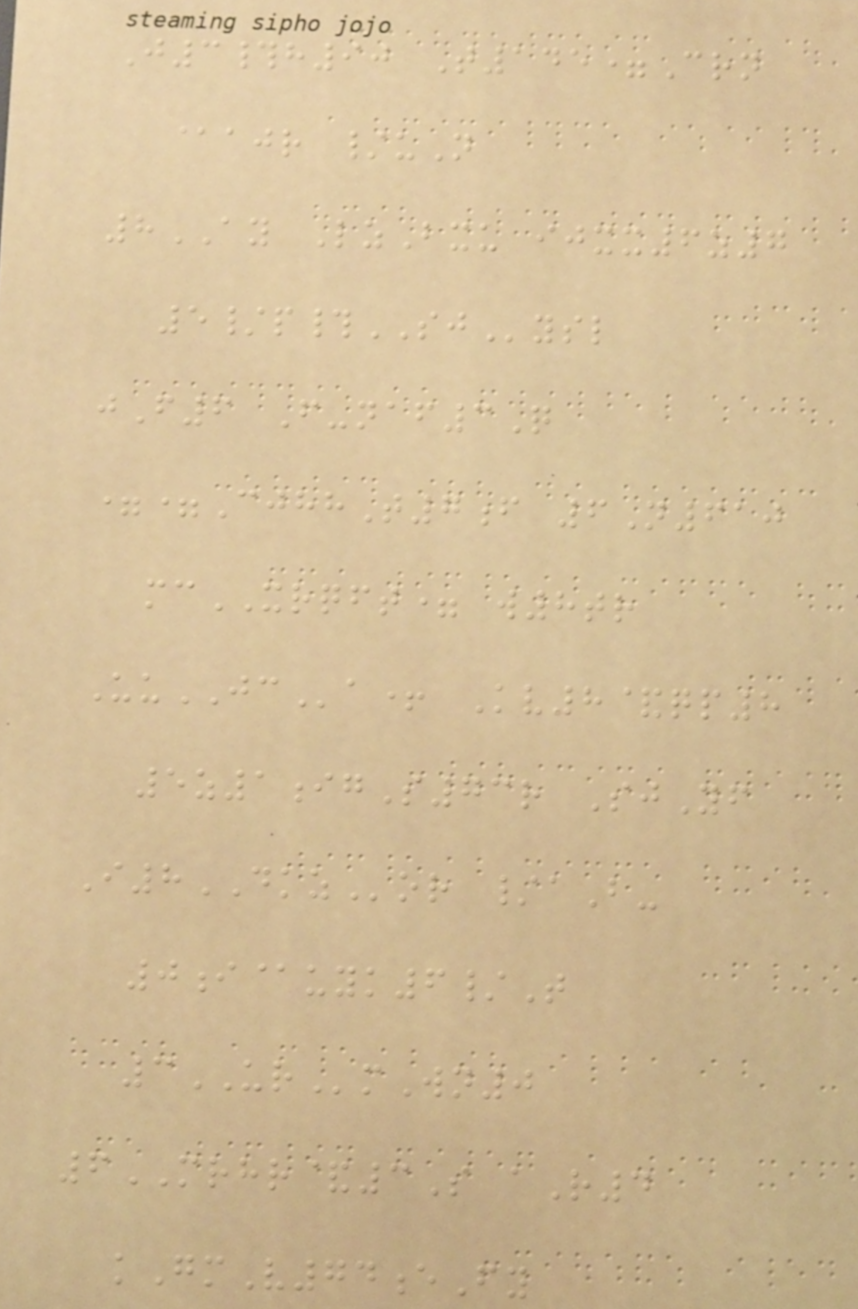J3#h90 T145=Crn
@ajr /uN
8AY LzBxu ijxx6z7
5/p#SJysl
jF6 F-naf3Q
==CjhhT7f 6N610
mcXRQFT= w8tr
UuJCa+ Kv8&qp8
5z1igS73r SjYf
I8DKZor /aB-
0i@uyk6/T
3URmWn0
6MRHR&3S aR4
kGmV74eFy
